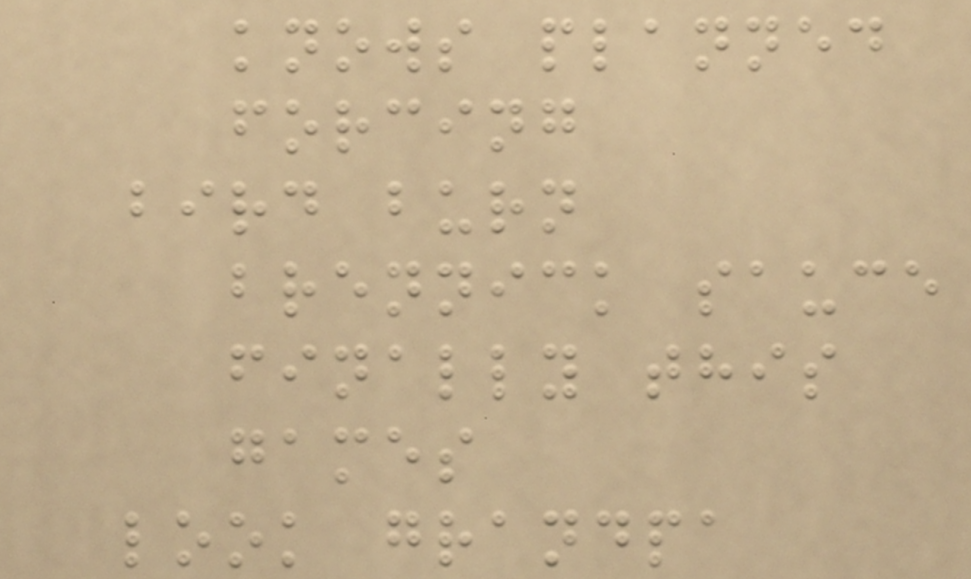knows planned
forcing
bird burn
brennick sauce
finally this
games
look grandpa
